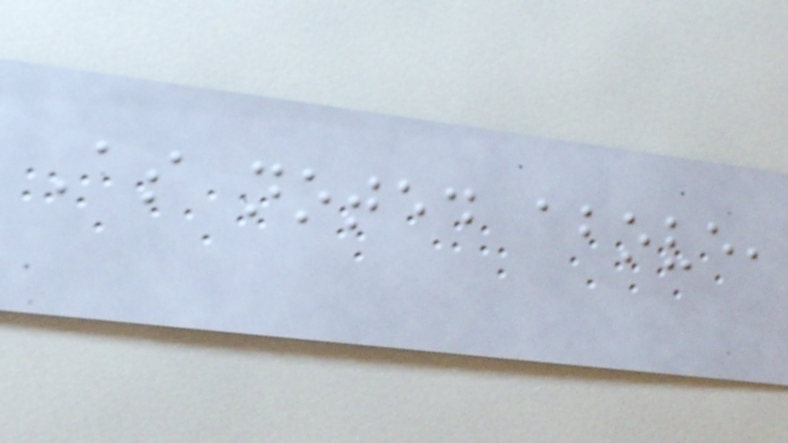As noted above,
